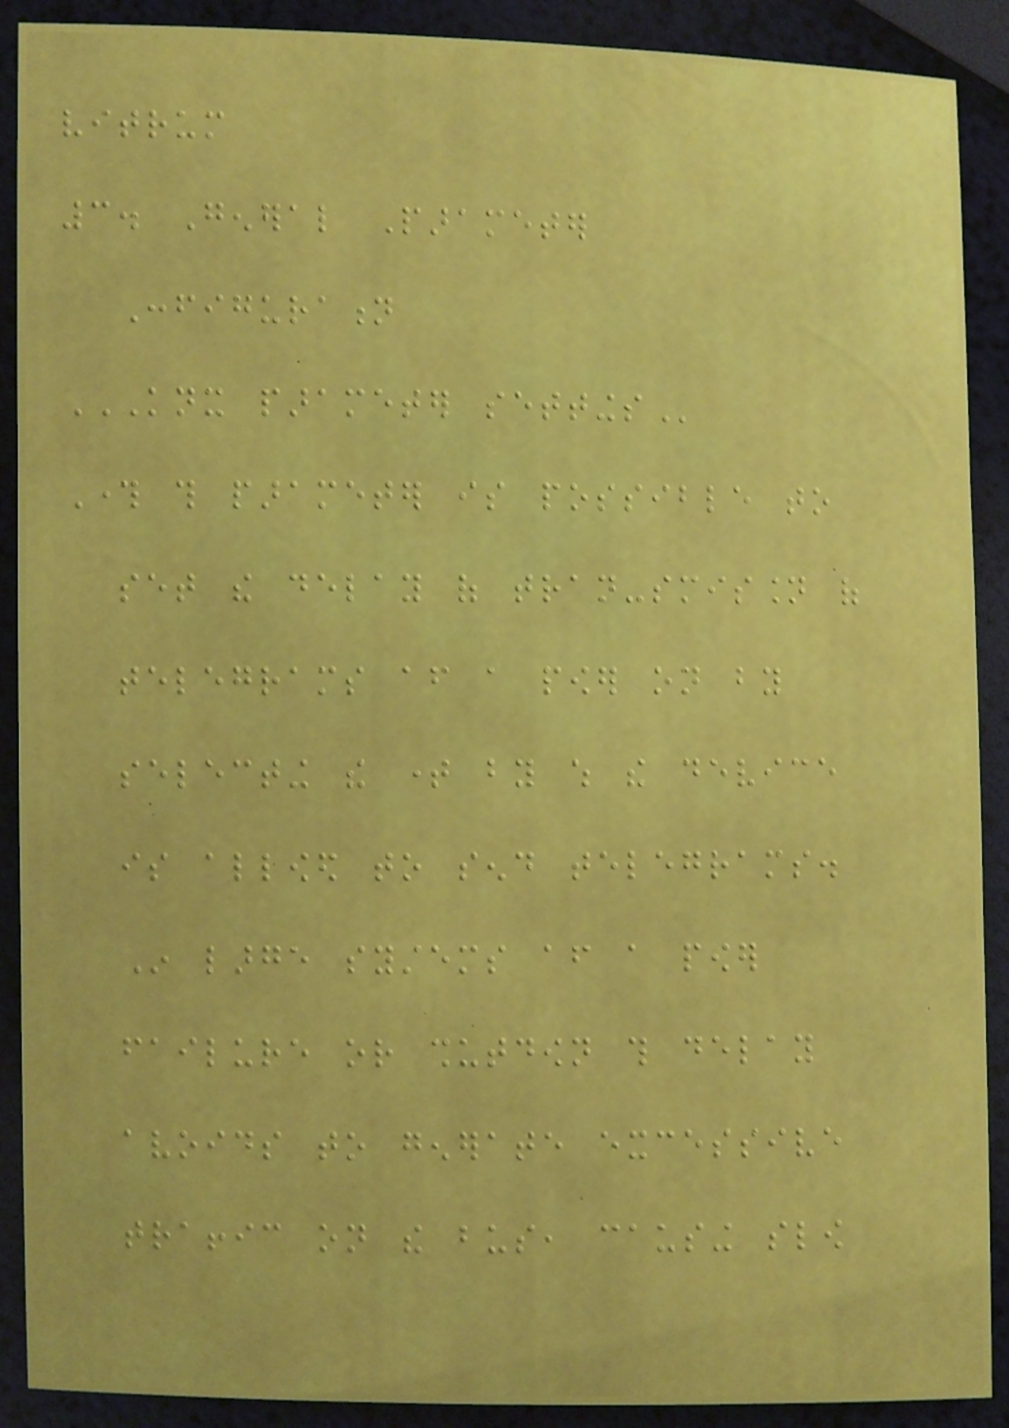vitrum
3. General Parameter
Configuration
KNX PARAMETER SETTINGS
Through this parameter is possible to
set the delay of tran-smission of
telegrams after a power on by
selecting the time by which the device
is allowed to send telegrams.
In large systems after a power
failure or shutdown this delay
avoids to generate excessive
traffic on the bus, causing slow
